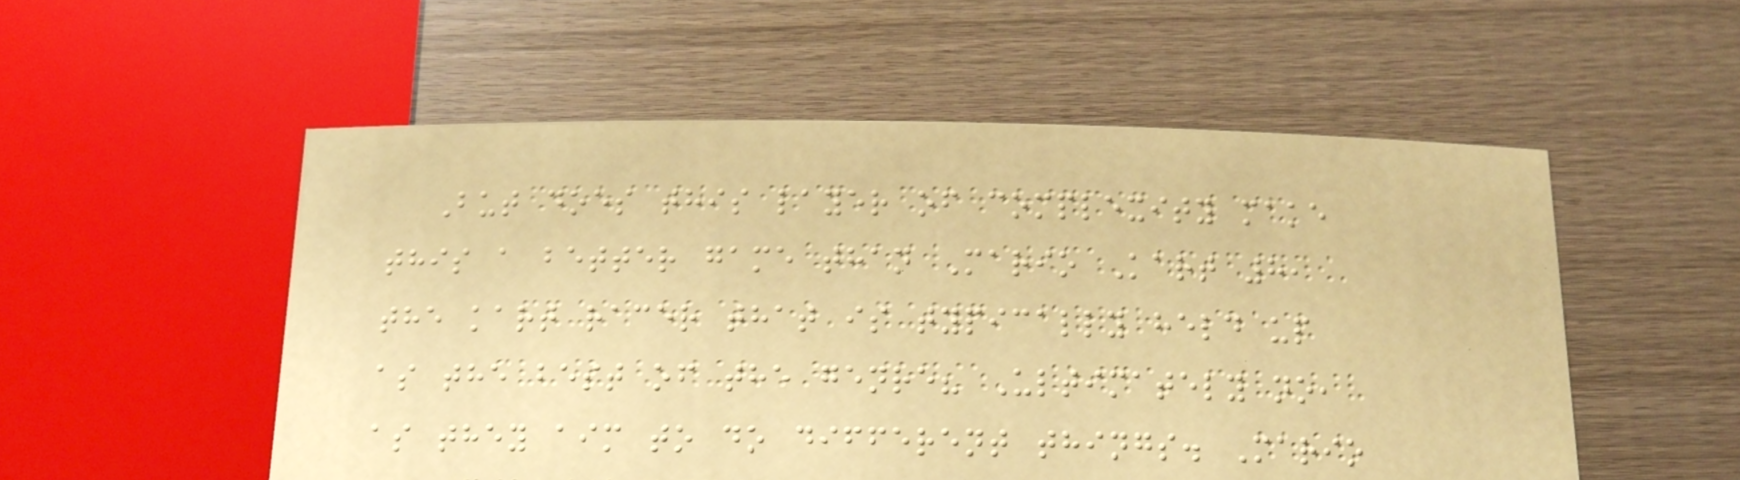But does this layer of complexity make
this a better game than Mario Kart 8,
the kart racer that is typically held up
as the best of the genre? Ultimately no,
as they aim to do different things. Mario
